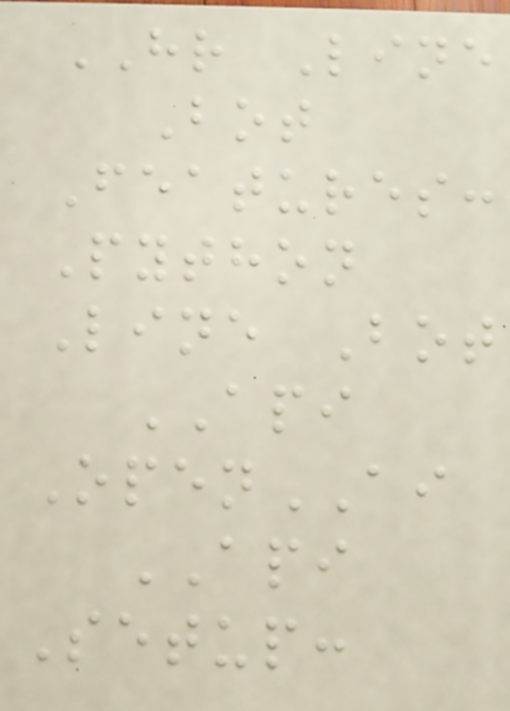HR Line
Bot
Features:
Python
Line Bot
API
OpenAI
API
Setup:
